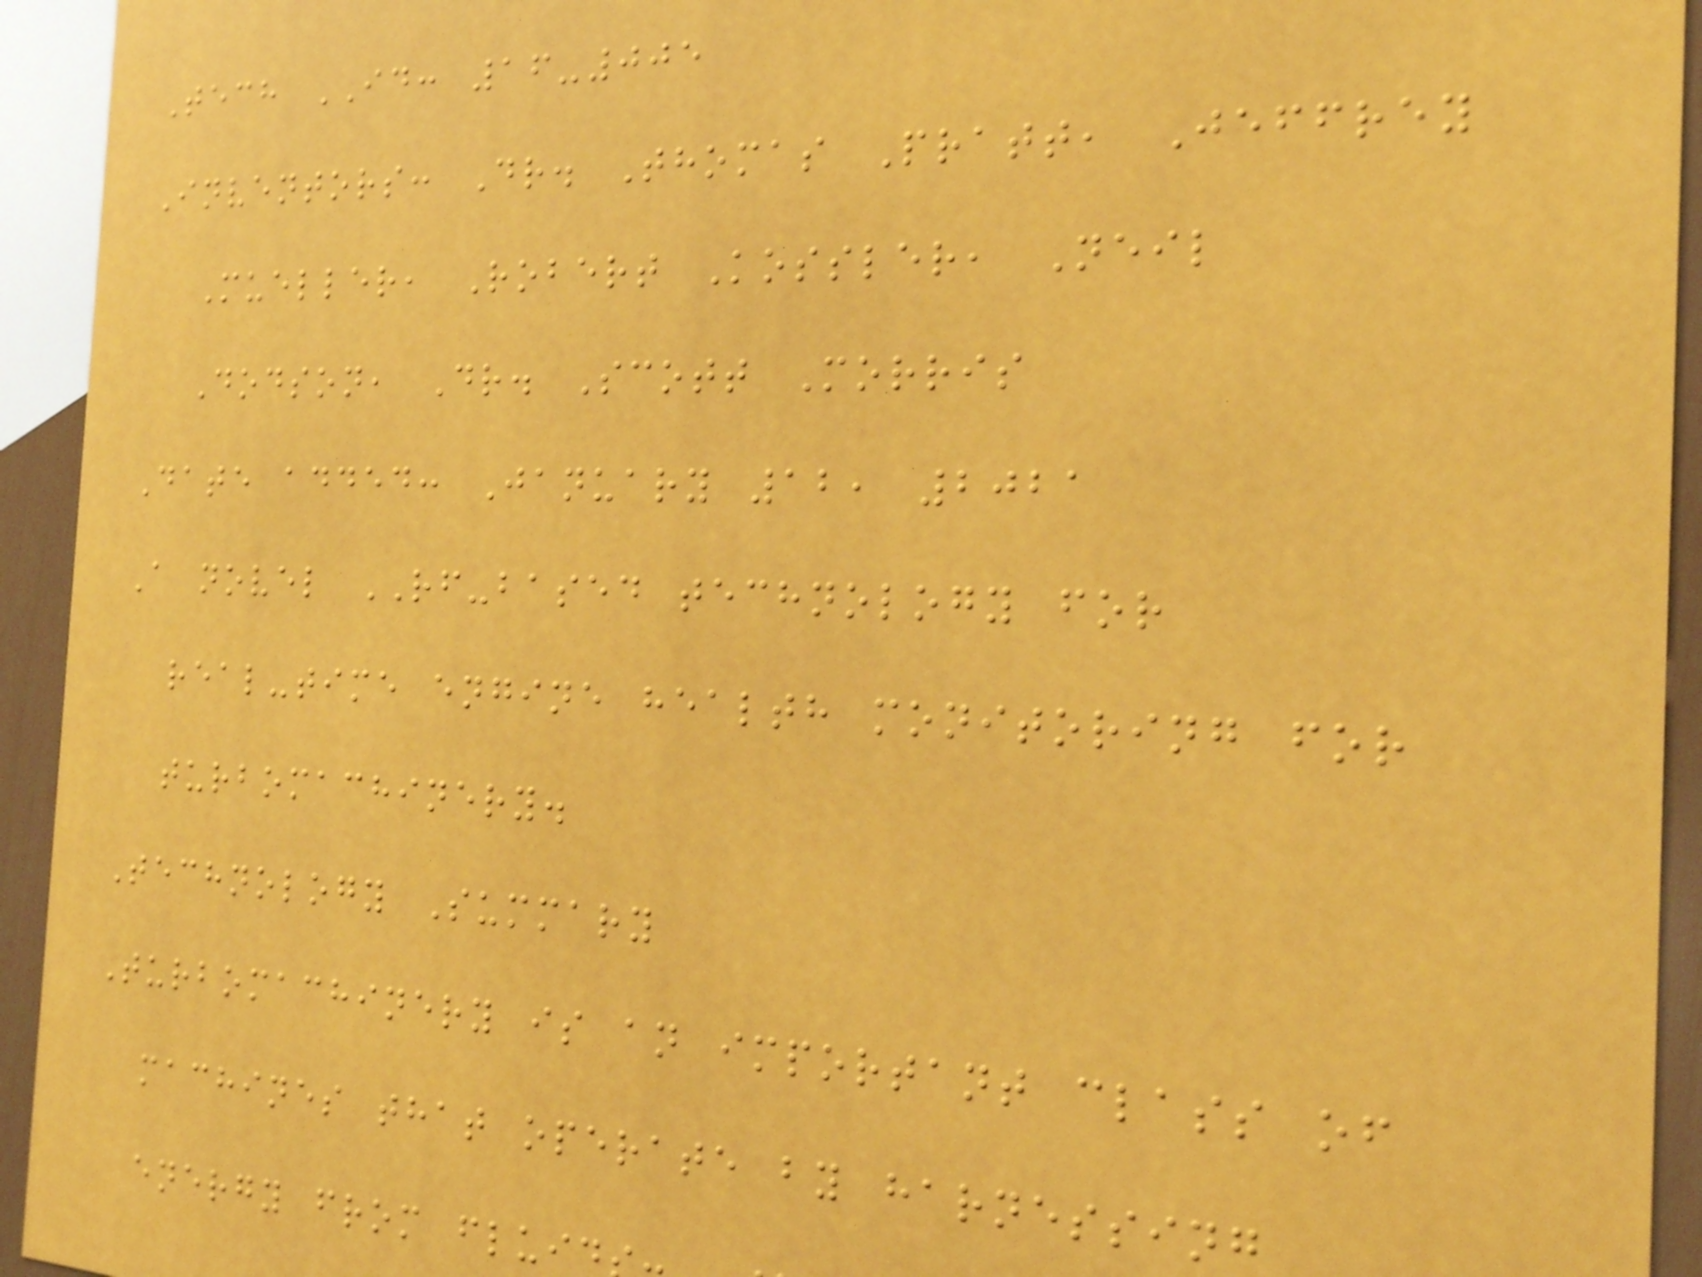Tech ID: 16-005
Inventors: Dr. Thomas Pratt, Jeffrey
Mueller, Robert Kossler, Neil
Dodson, Dr. Scott Morris
Date added: January 12, 2021
A novel RF-based technology for
real-time engine health monitoring for
turbomachinery.
Technology Summary
Turbomachinery is an important class of
machines that operate by harnessing
energy from fluid
